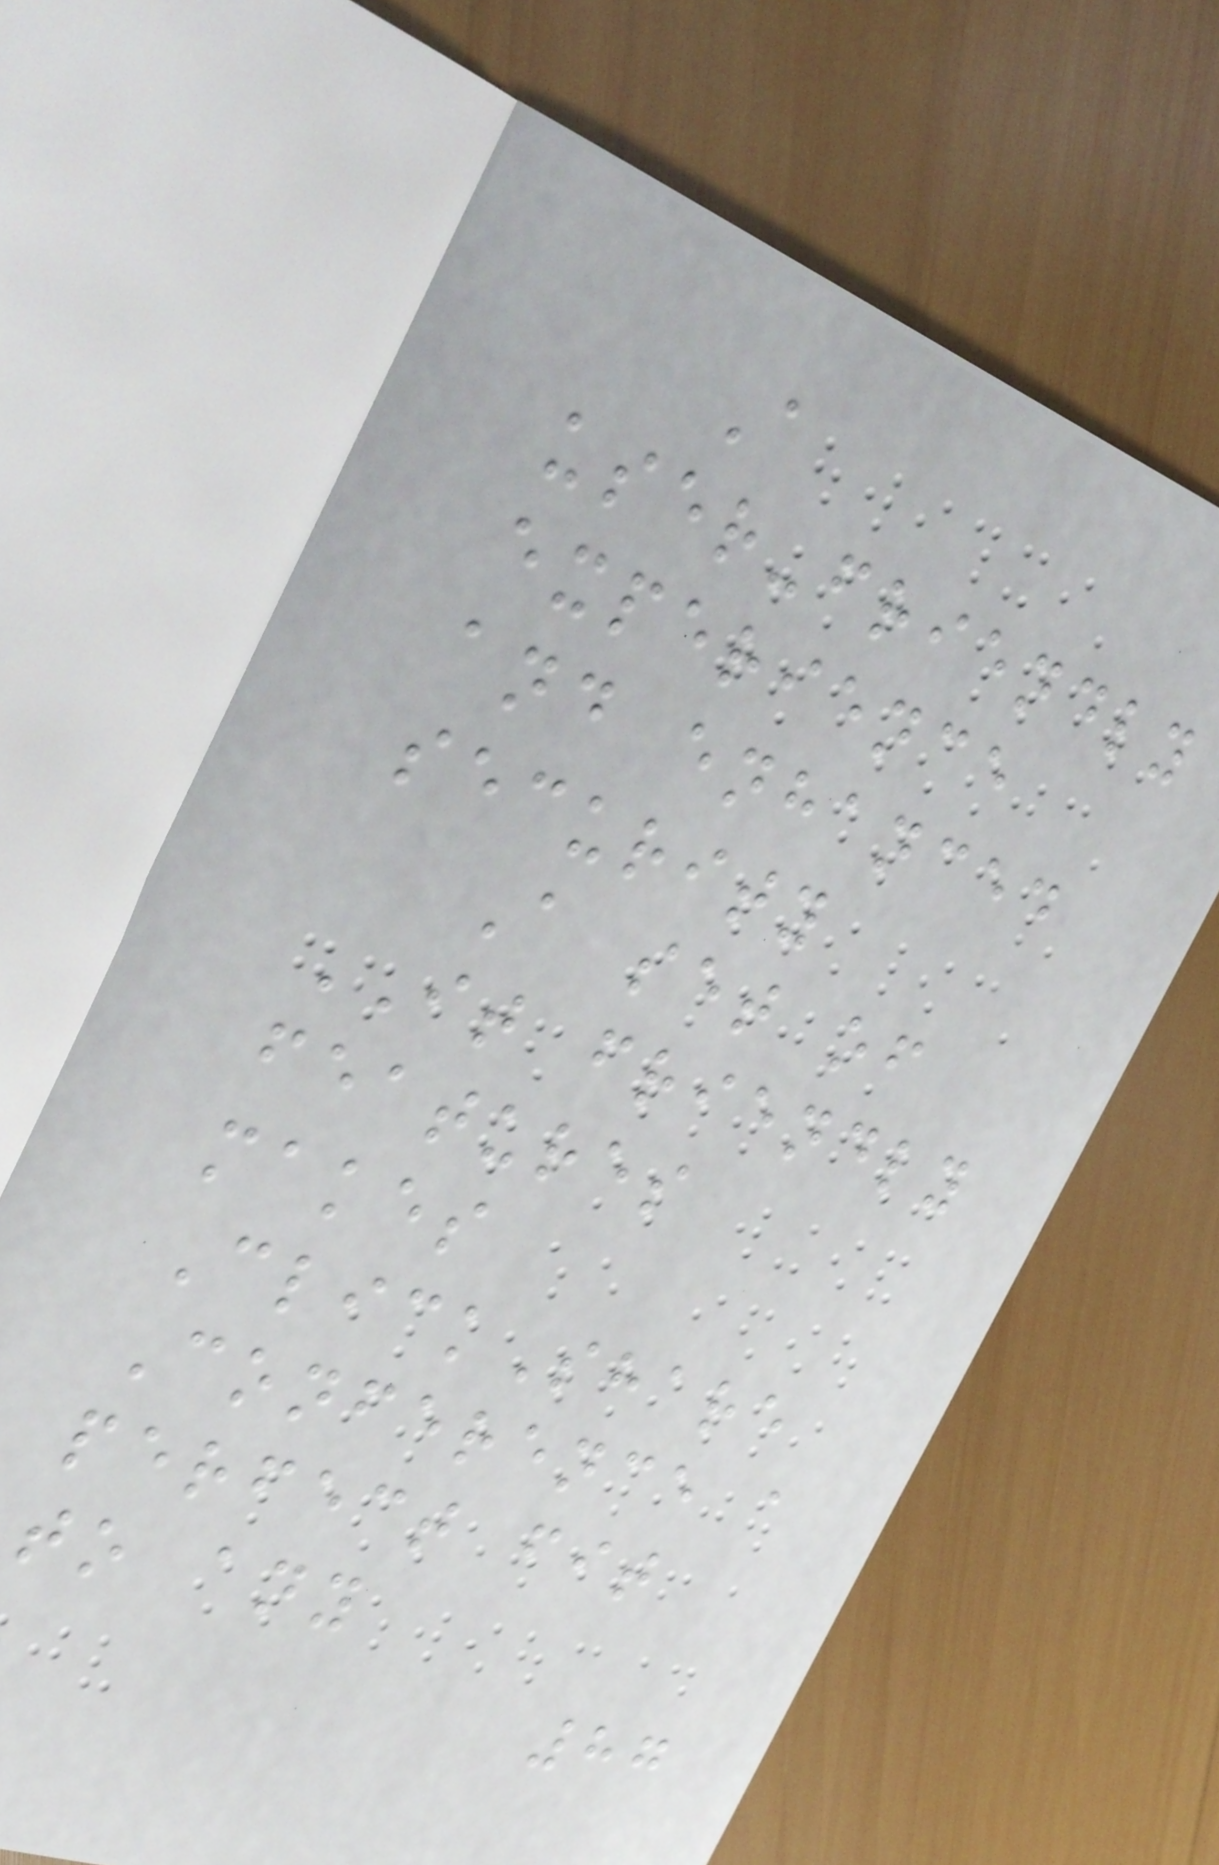A
user-friendly
experience
and enhanced
security
A set of
IT friendly
features
makes
ClickShare
Conference a
perfect fit
to any
87
